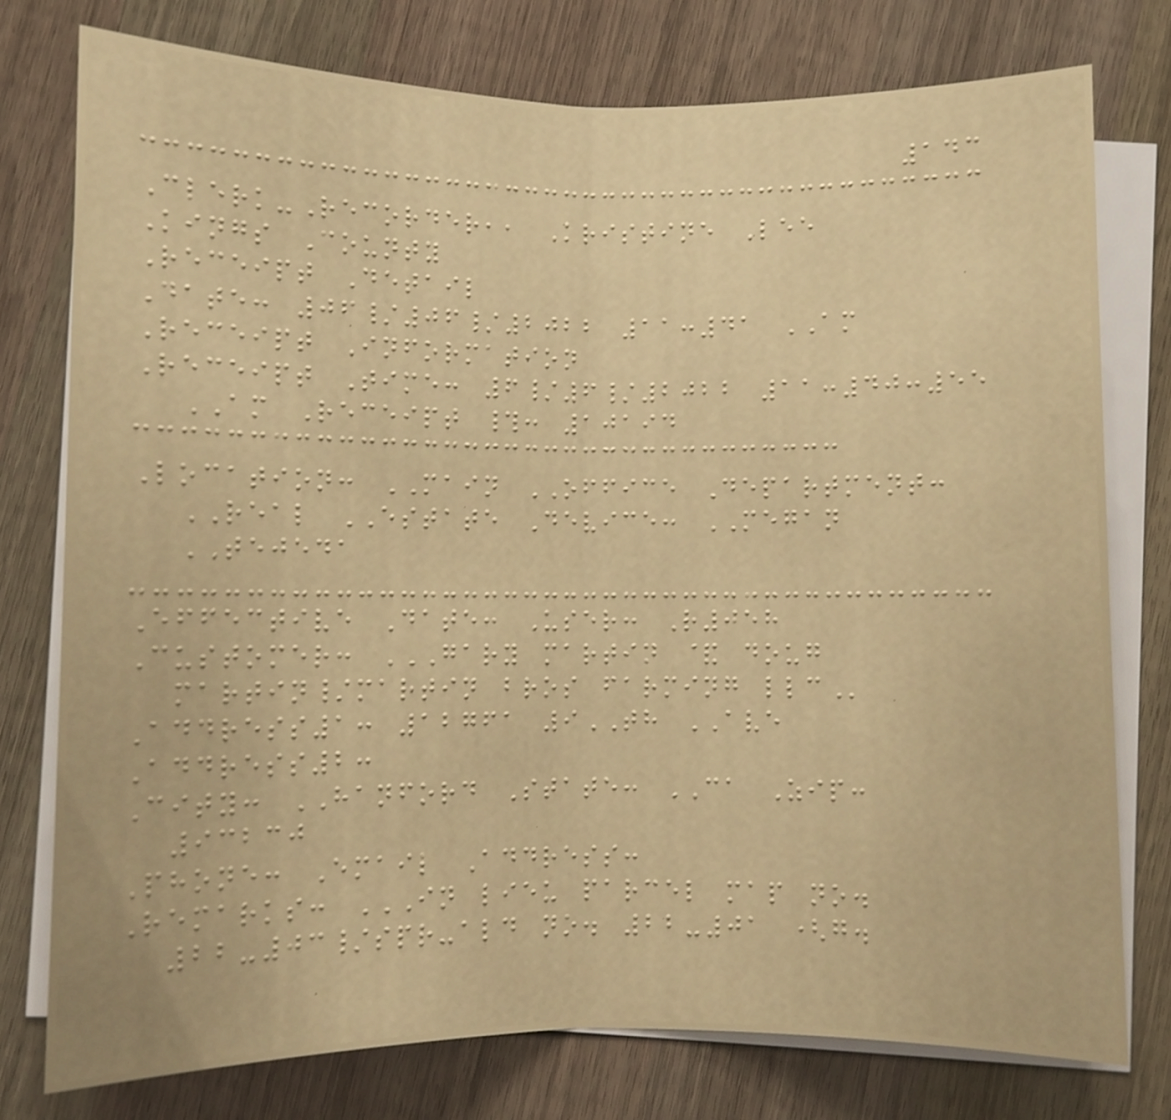143
Clerk-Recorder,, Kristine Lee
Kings County
Receipt Detail
Date: 06/06/2022 11:41 AM
Receipt Information
Receipt Time: 6/6/2022 11:40:55
AM Receipt #: 10194
Location: MAIN OFFICE Department:
REAL ESTATE Device: MEGAN
TEJEDA
Effective Date: User: R058
Customer: GARY MARTIN & DOUG
MARTIN/MARTIN BROS FARMING LLC
Address1: 12761 9TH AVE
Address2:
City: HANFORD State: CA Zip:
93230
Phone: Email Address:
Remarks: IN LIEU PARCEL MAP NO.
22-03/SPR-ALD NO. 22-01 (G.
